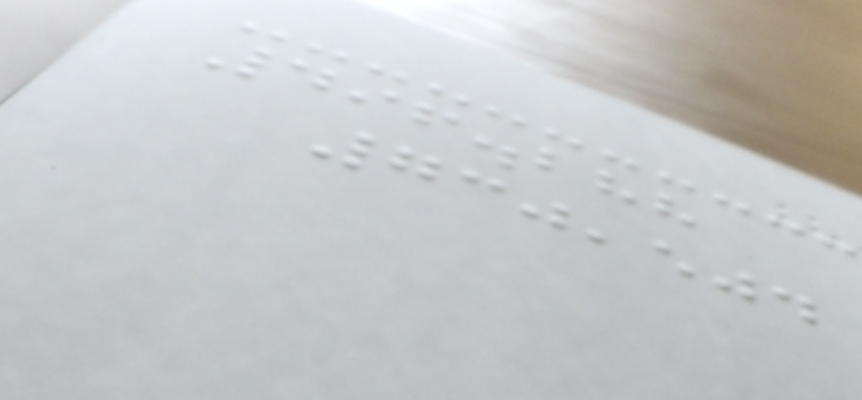496.288
730,504
